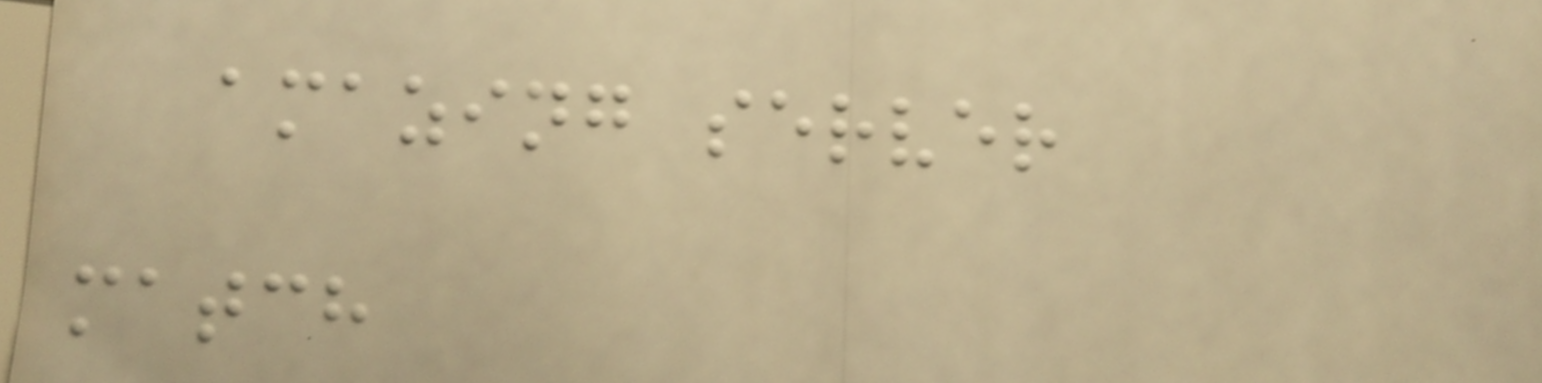amazing server
match
